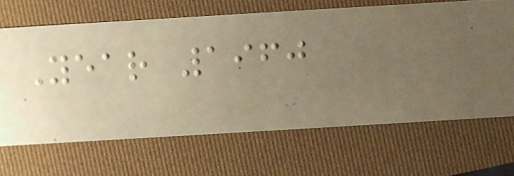Year 1960
